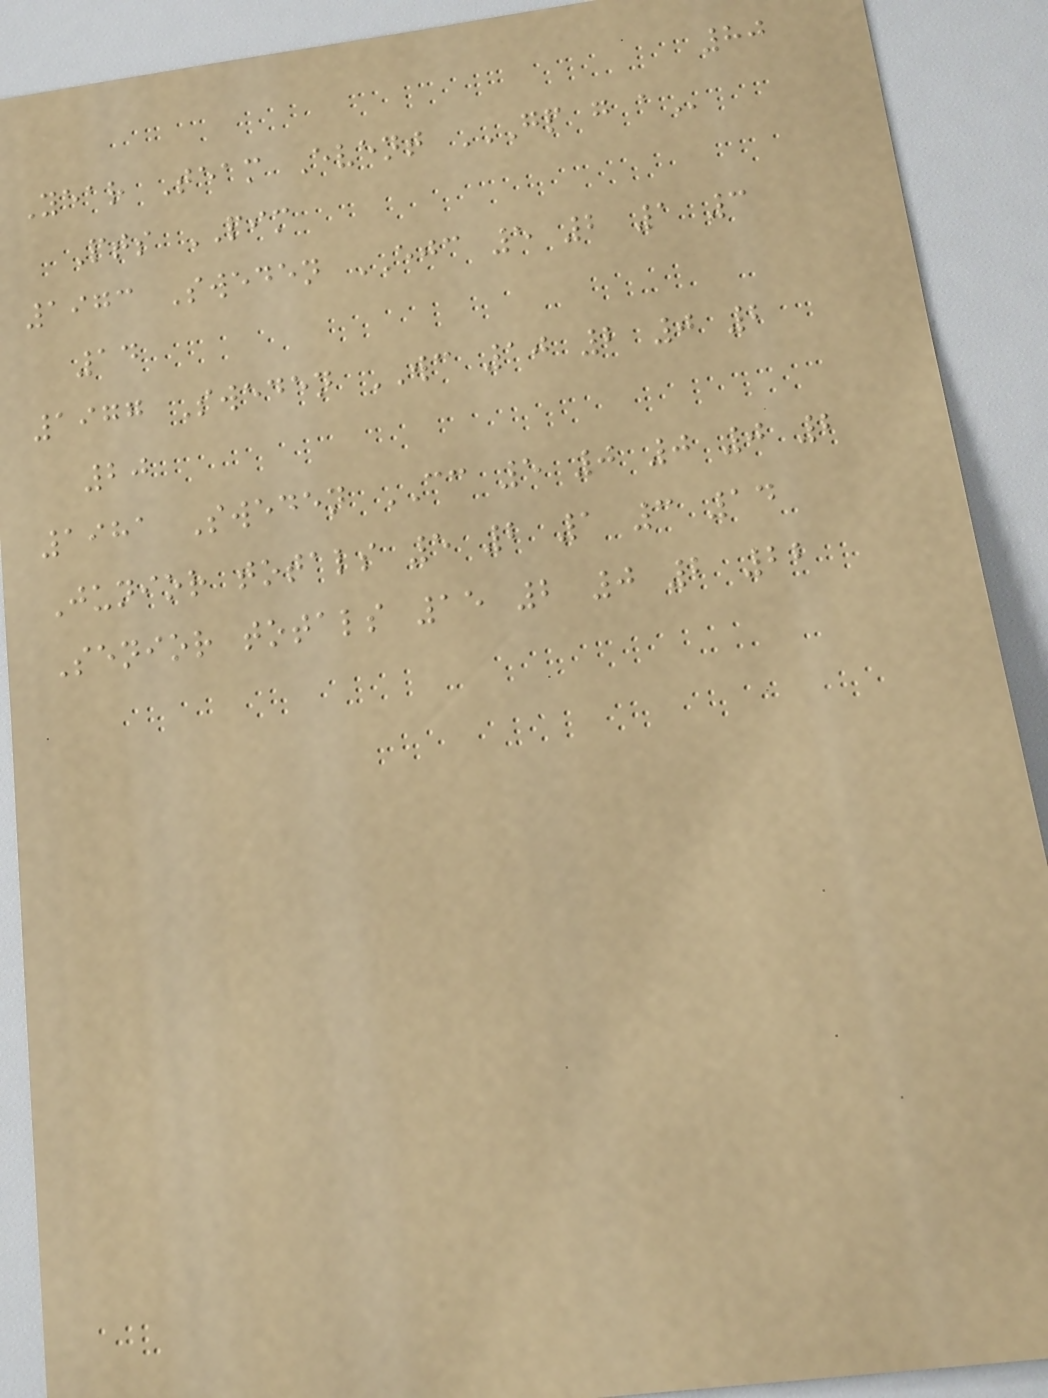80
Year Team Event GP G A
Pts PIM
1973 Sweden EJC 5 2 1 3
14
1977 Sweden WC 10 2 0 2
20
1981 Sweden CC 5 0 0 0 2
Junior totals 5 2 1 3 14
Senior totals 15 2 0 2 22
